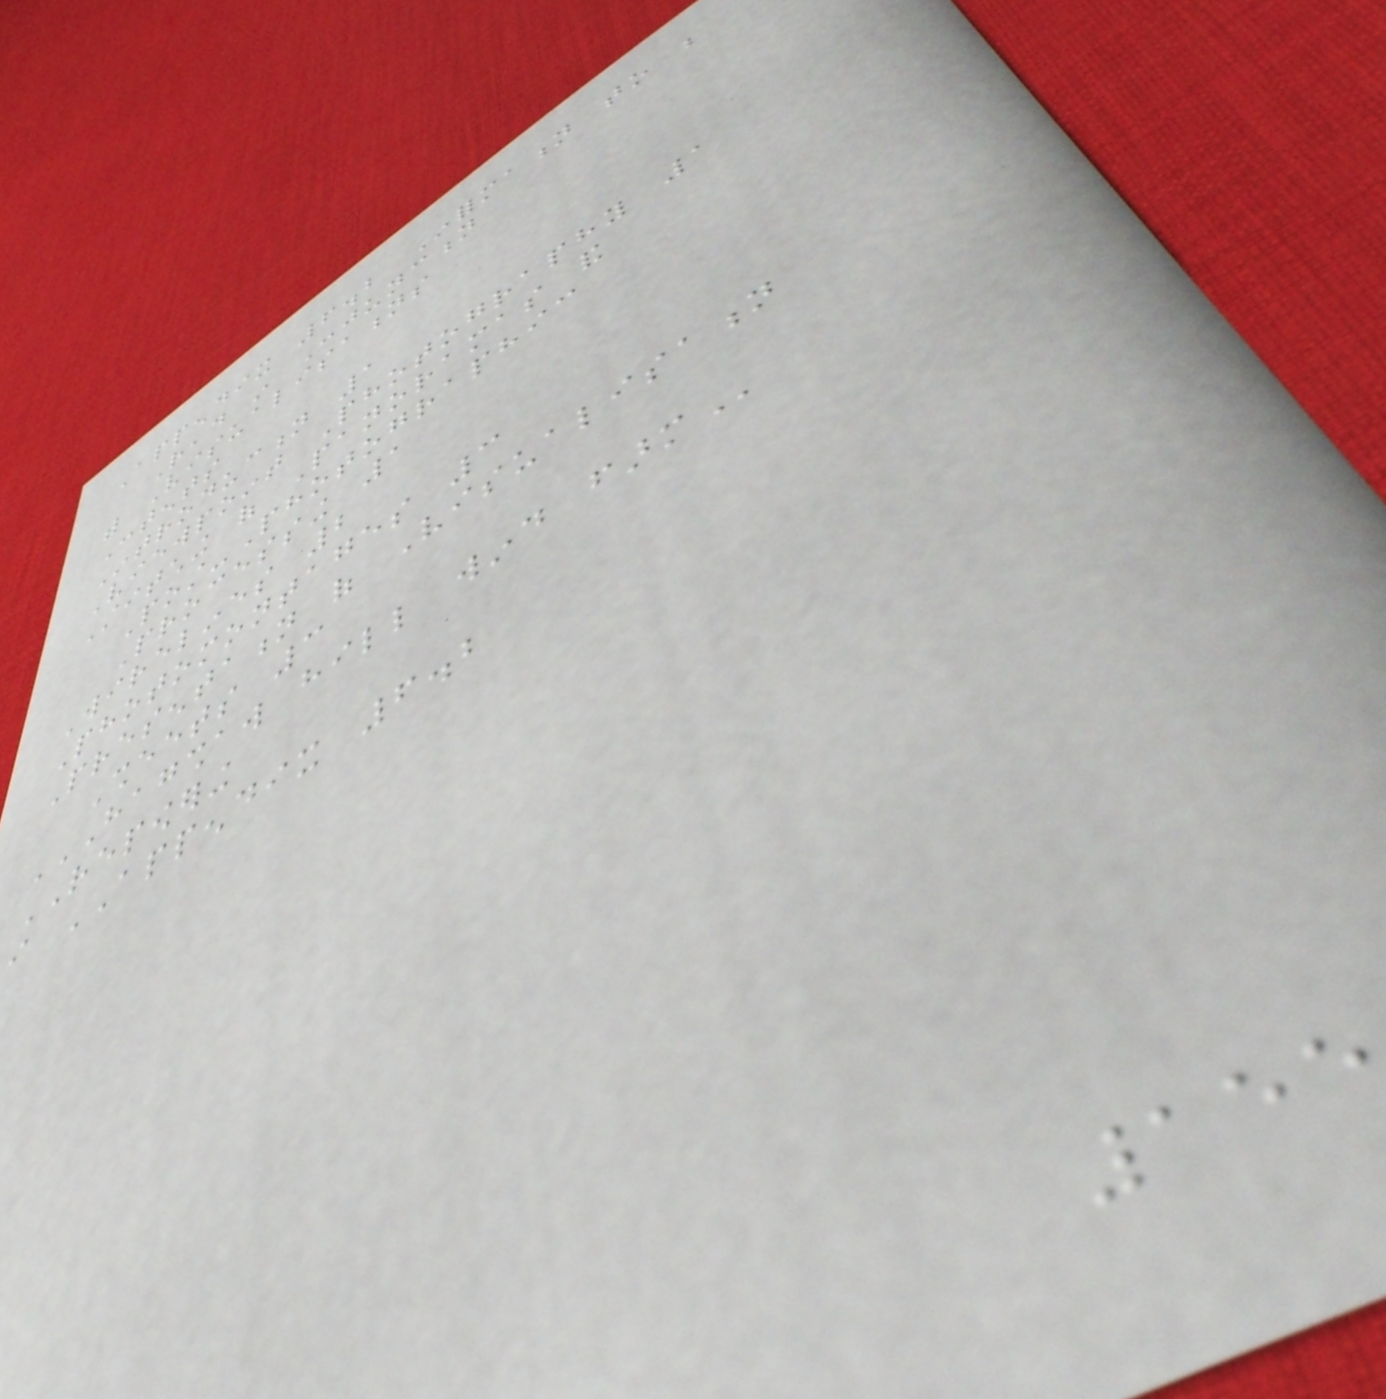Appendix 6.2 Information to be
Read in Conjunction
with Visualisations
Contents
Introduction 1
Viewpoint Photography 1
Stitching of Panoramas and
Post-Photographic
Processing 1
Wirelines 2
Photomontages 3
Presentation of Visualisation
Sheets 3
HAGSHAW HILL WIND FARM
REPOWERING
i APPENDIX 6.2
155
